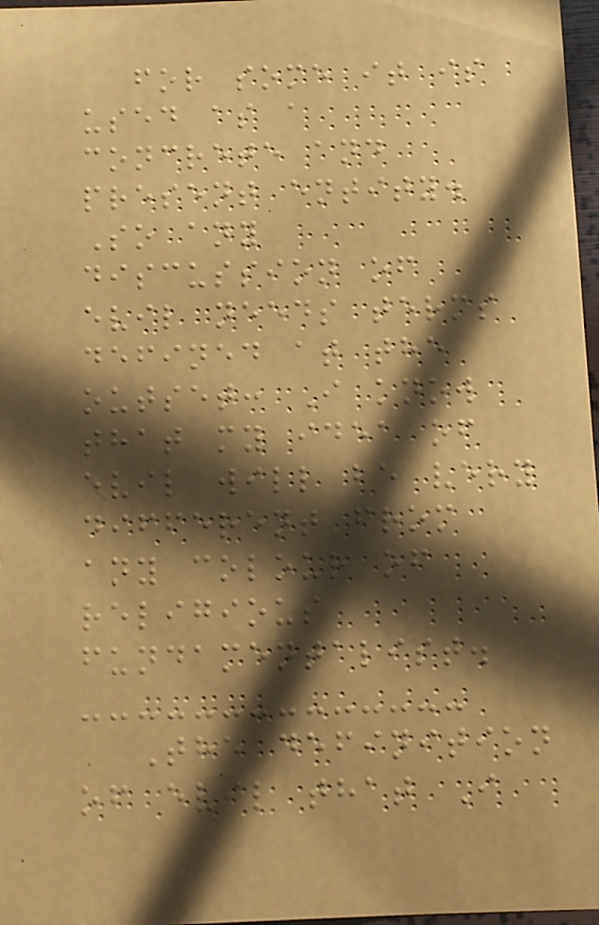for some it is
used as a
concrete and
present entity.
So any
discussion of
evil needs terms
defined at the
outset: I know
that my idea of
evil will be very
different from
any colour of
religious
fundamentalist.
The definition
of evil that I
